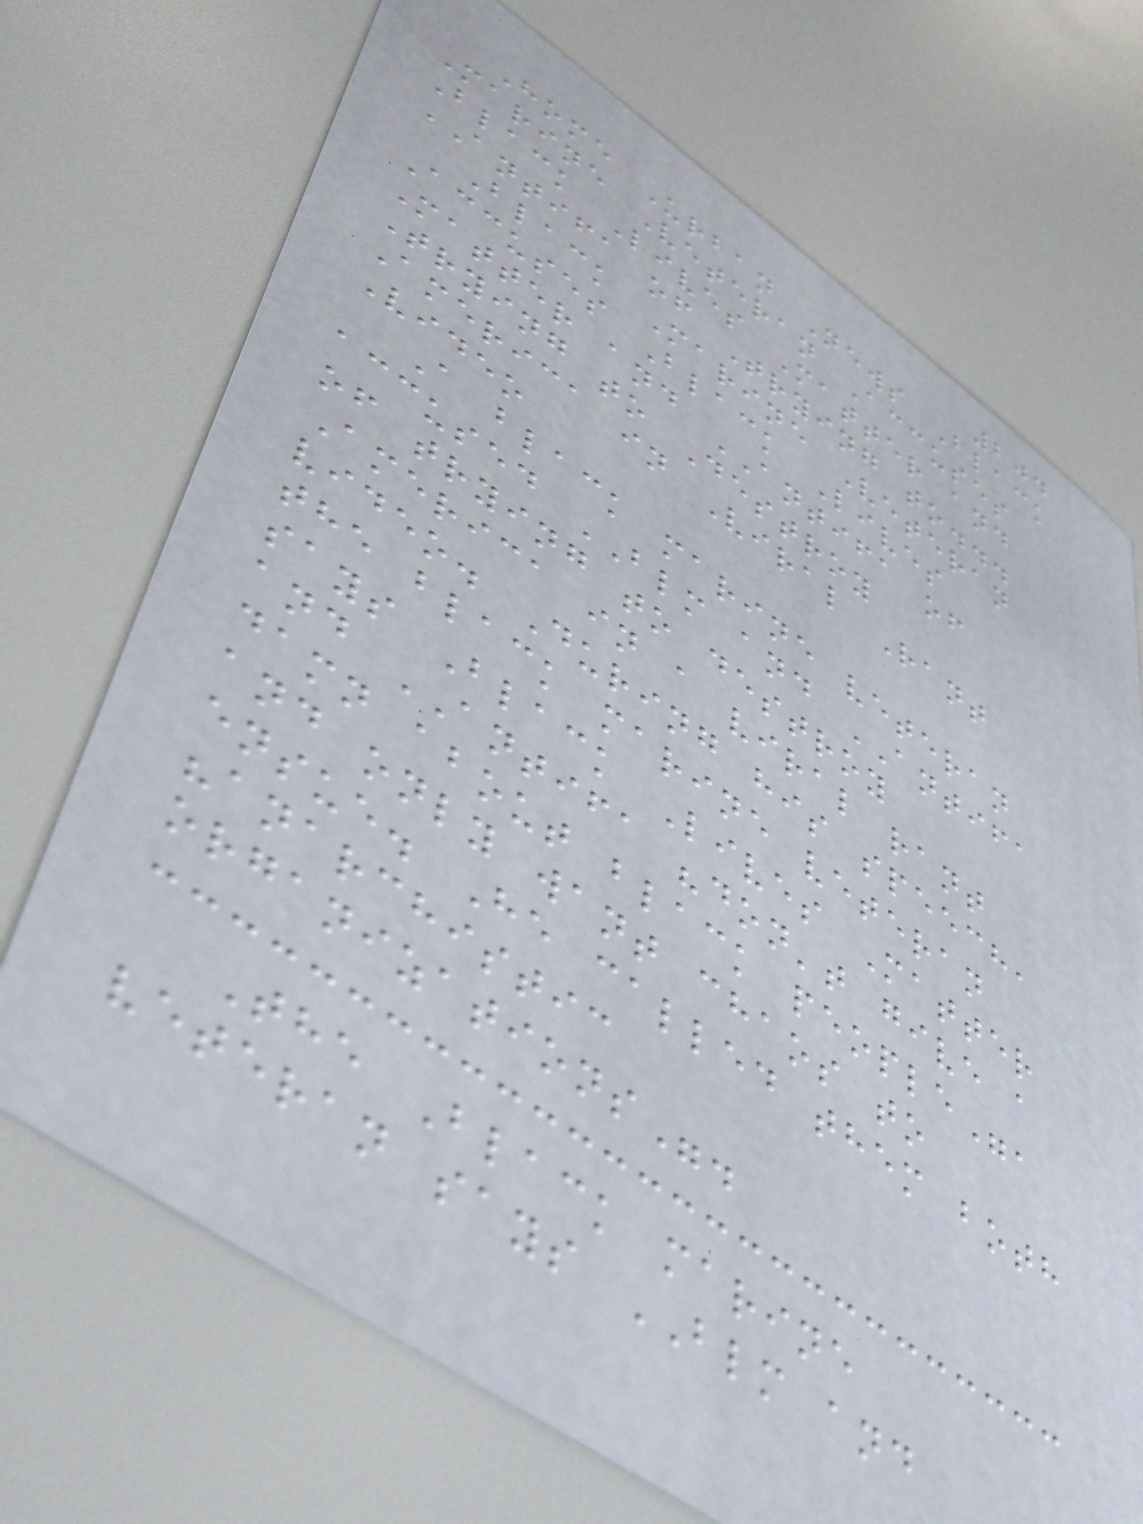204
Home Urban News Black
Marine Veteran Accuses
Black Lives Matter and
ANTIFA of Trying to...
Black Marine Veteran
Accuses Black Lives
Matter and ANTIFA of
Trying to Destroy
America in Viral Rant
Video
A black marine veteran
accused BLM and ANTIFA
of trying to destroy
America in a viral rant
video. During his speech,
the black marine veteran
says Black Lives Matter
and ANTIFA "don't give a
damn about black people",
and only want chaos to
ensue. He called them both
"anarchistic
organizations".
The Black marine
veteran says BLM and
